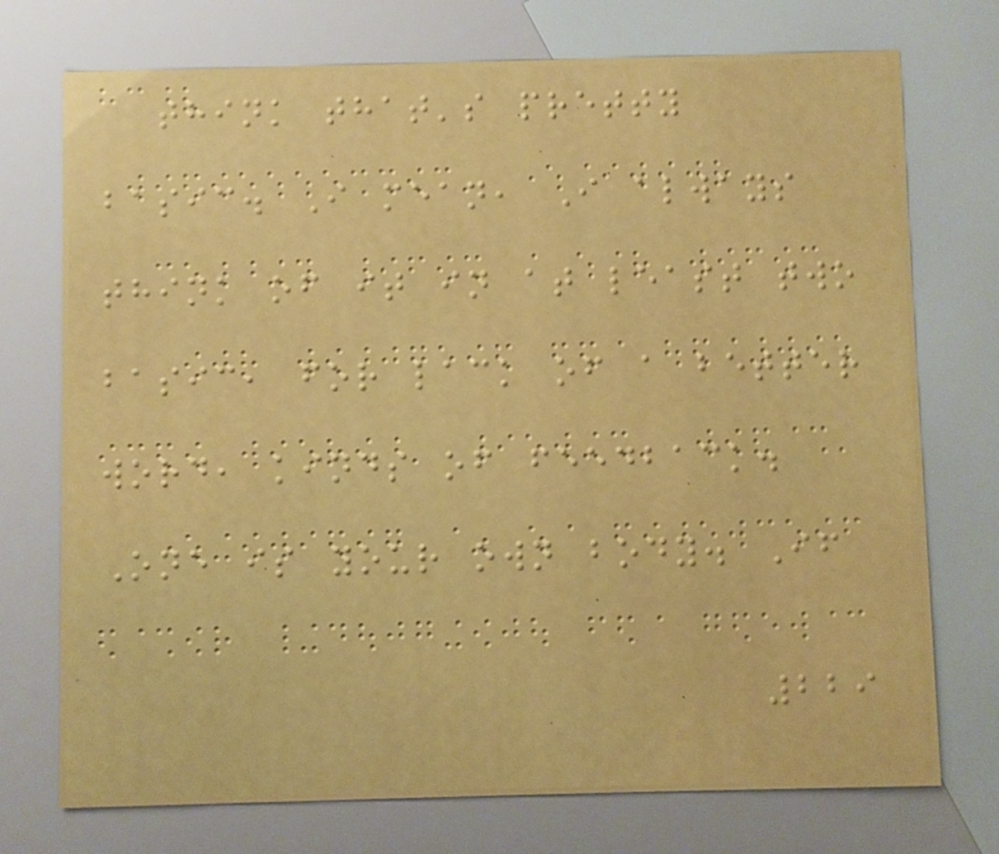think that's pretty
basic. I mean, I always
think of it in at least two
basic, for lack of a better
word, kinds of feedback.
One is your own body. If
229
